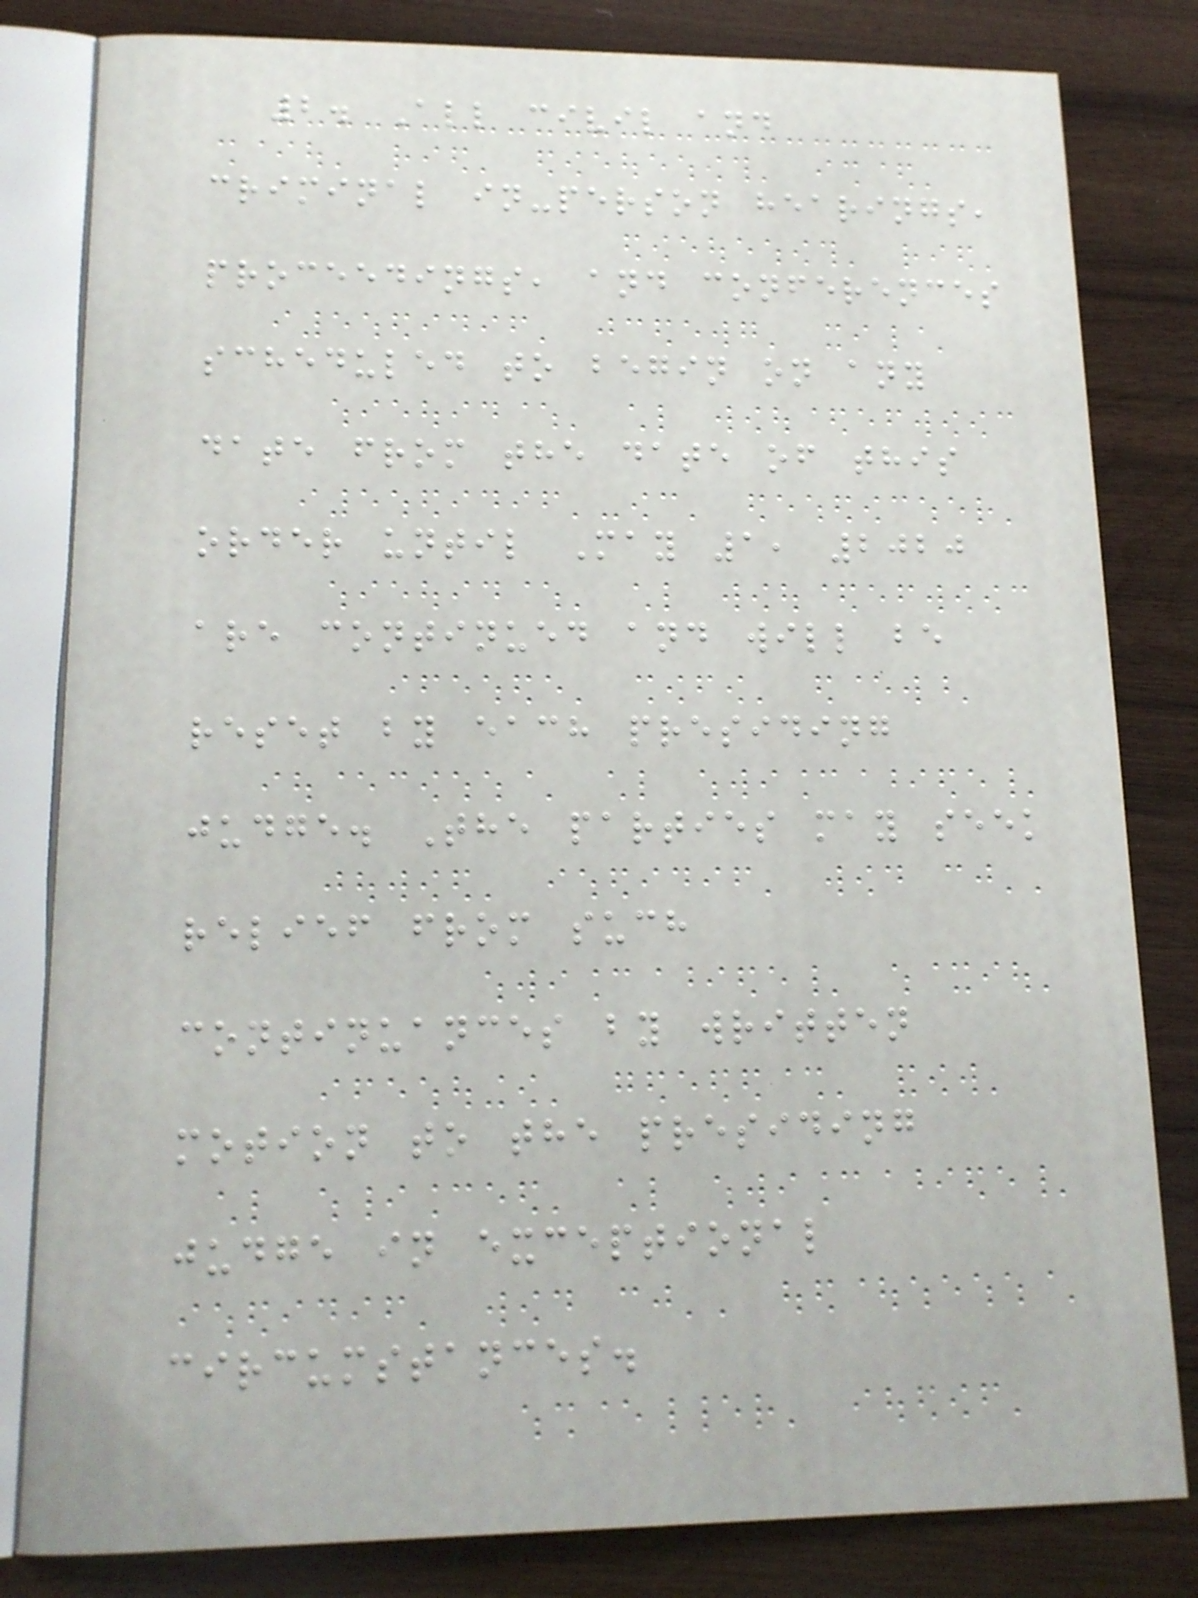2. All civil and
criminal in-person hearings,
proceedings, and conferences
scheduled to begin on any
date from the date of this
order until May 1, 2020
are continued and will be
reset by each presiding
judge. The parties may seek
relief from such
continuances by written
motion to the presiding
judge in exceptional
circumstances.
